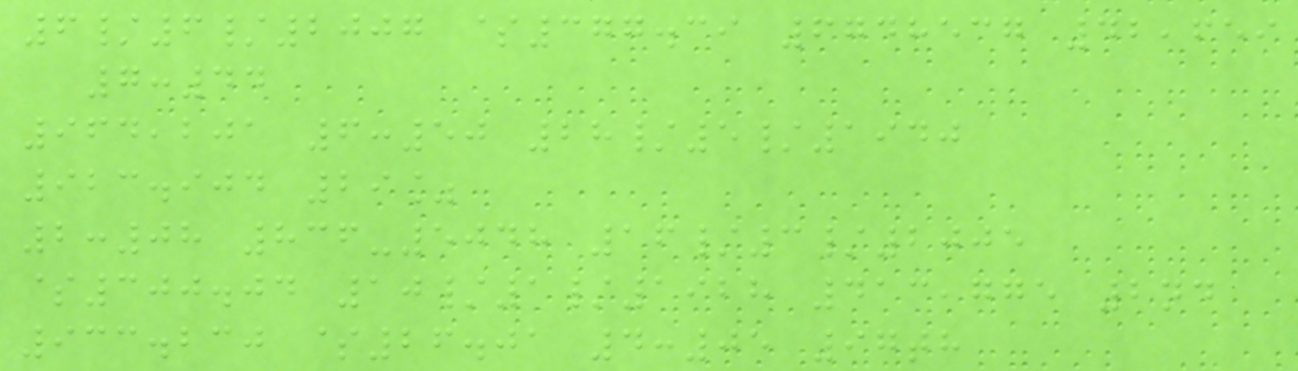6/6/2007 $377.39 6748537 42,659
7:44
964,201 6:50 28/5/1940
923.904 29%
2:08 836-5048 16/3/2005
$300.04 10/1/1928 413,775 2nd
933.230 $26.01 4:05 97th
